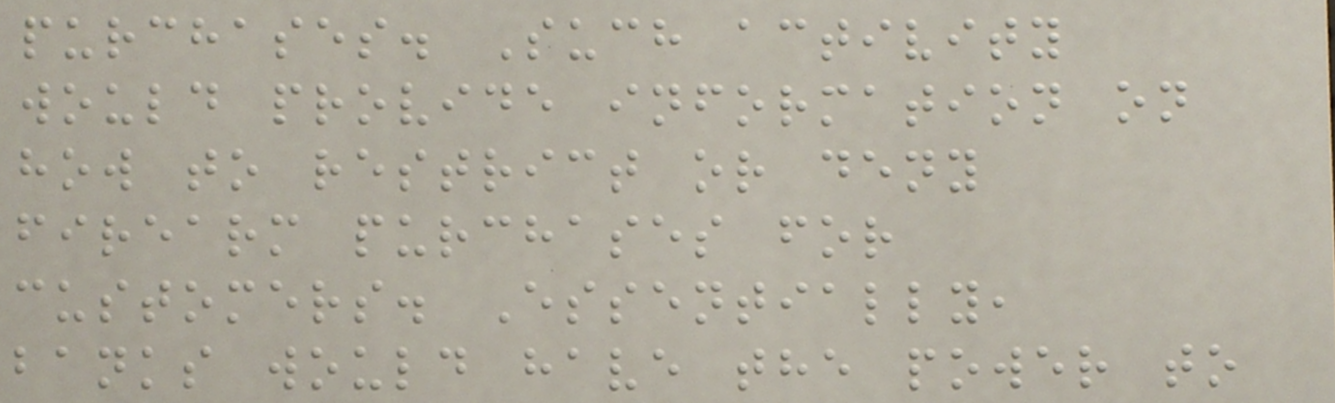purchases. Such activity
would provide information on
how to restrict or deny
firearm purchases for
customers. Essentially,
banks would have the power to
